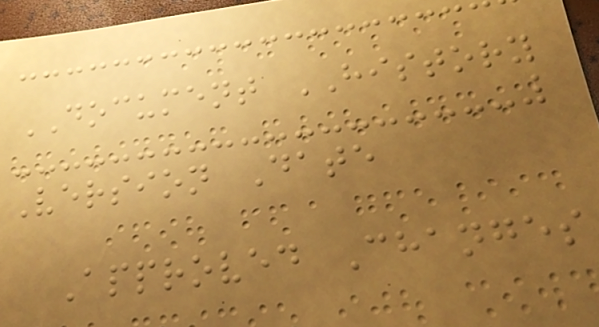DOCUMENT HISTORY
Version Date
Approved Changes
